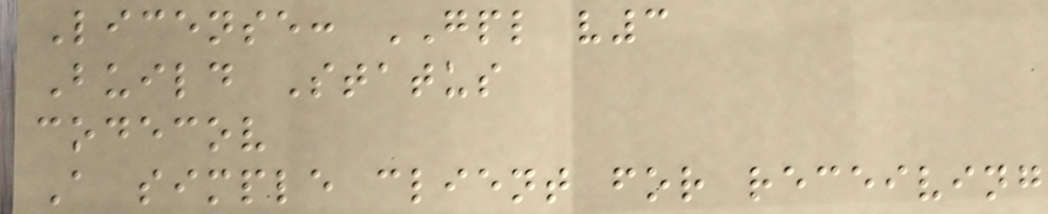License: GPL v3
Build Status
codecov
A simple client for receiving
